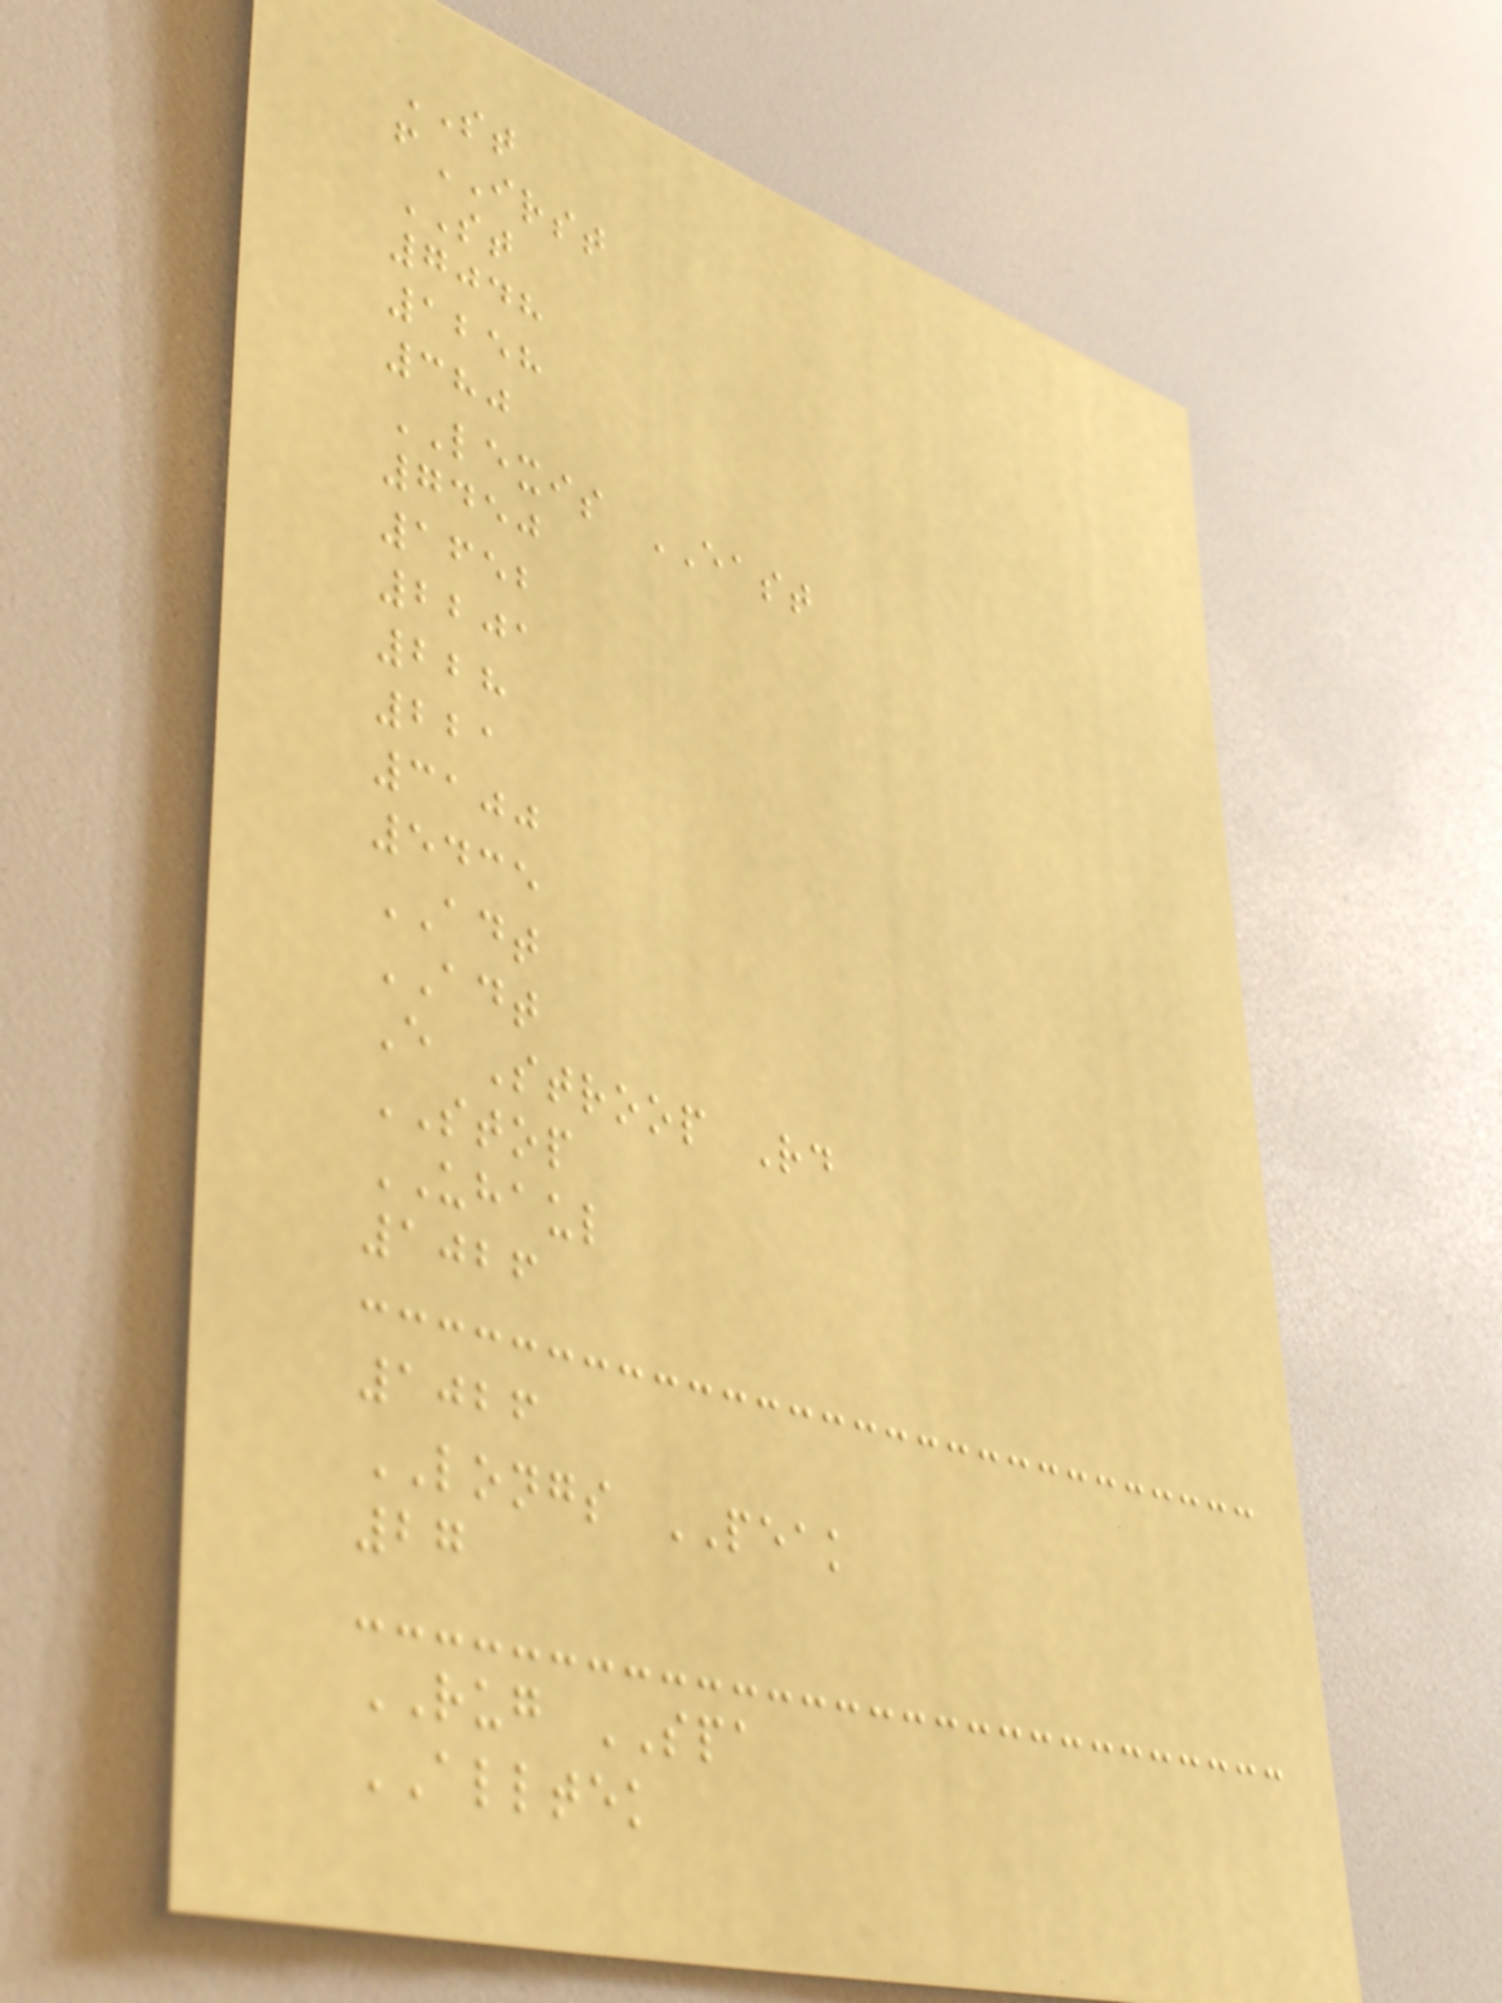ST
fIRST
ST
7048
1258
380
LEXIS EAST
7450
1652
2201
228
221
3100
5435
ADT
ADT
E Stroop Rd
STOP
UHAUL
1026
1026
LONGS PEAK
27
RUG SPA
ALLTEK
